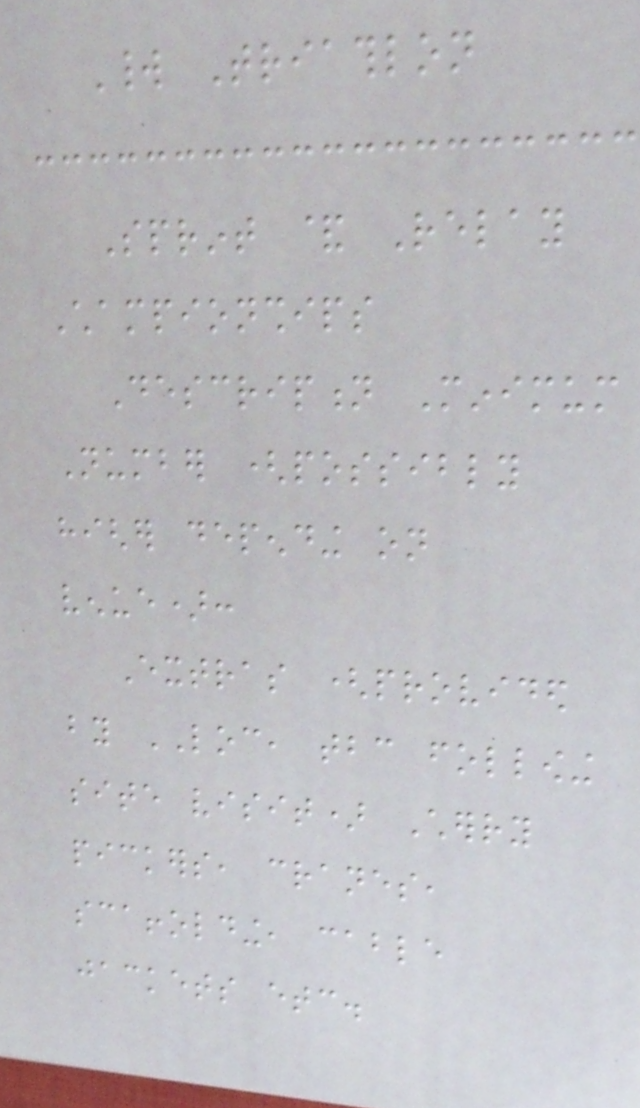World Triathlon
Sprint & Relay
Championships
Description Minimum
Number (possibly
higher depending on
venue):
Extras (provided
by LOC, tbc following
site visit) Cherry
pickers, cranes,
scaffolding, cable
jackets etc.
